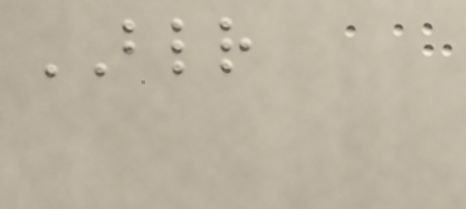BLR
